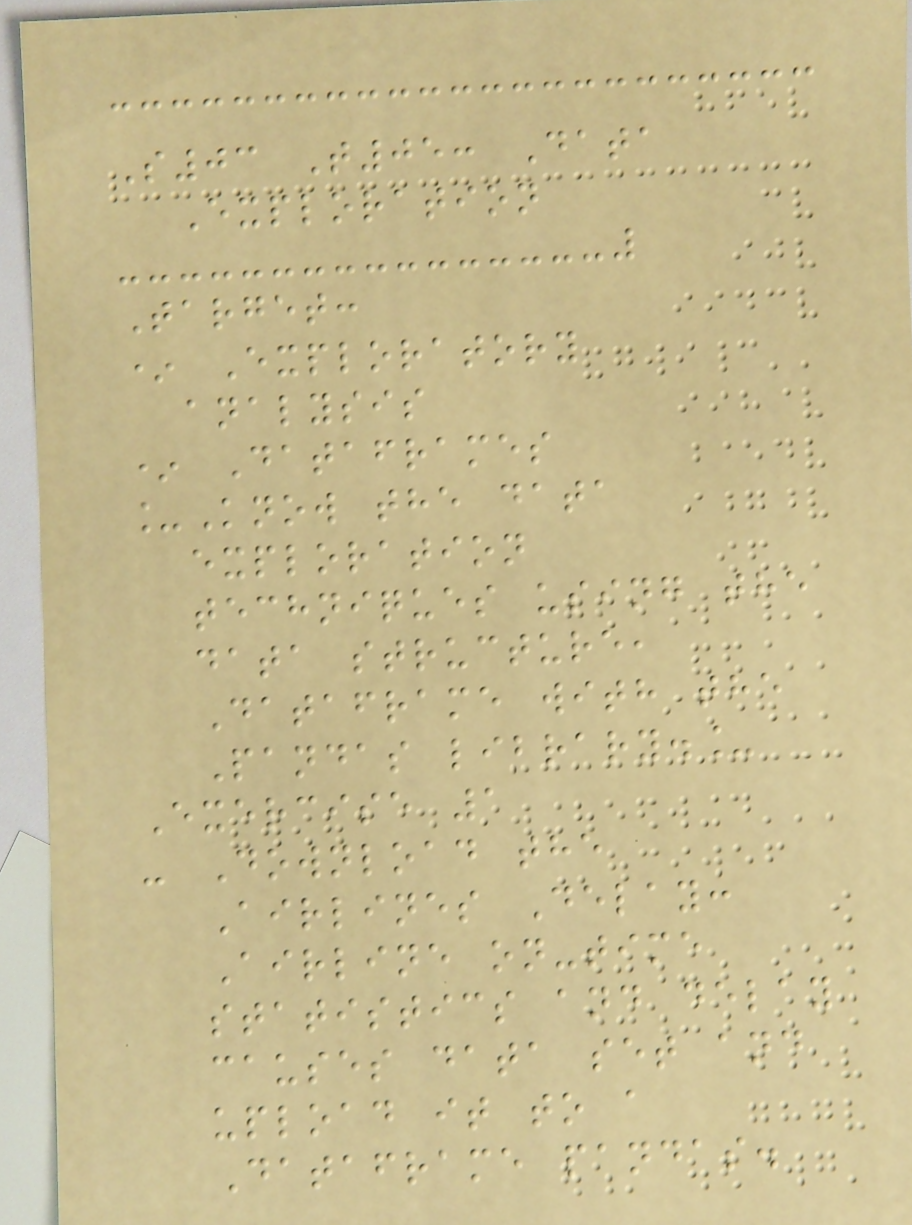S03 T05: Data
Exploration
Target:
* Exploratory
analysis
* Dataframes
_Know the data
exploration
techniques using the
data structure,
Dataframe with the
Pandas library._
Exercise 1
- Download the
Airlines Delay:
Airline on-time
statistics and delay
causes data set and
upload it to a
Dataframe pandas.
